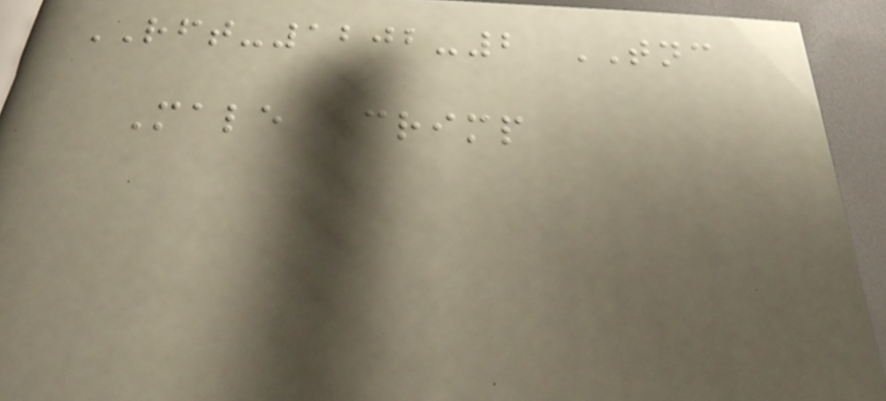RFT-1202-2 TNC
Male Crimp
